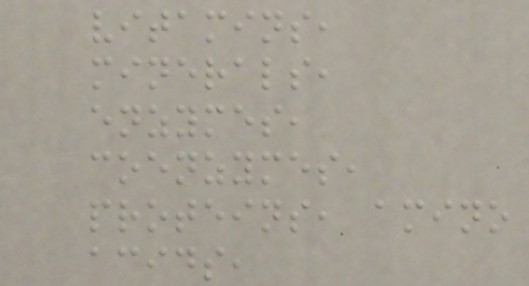vitamins,
minerals,
enzymes,
coenzymes,
proteins, amino
acids,
